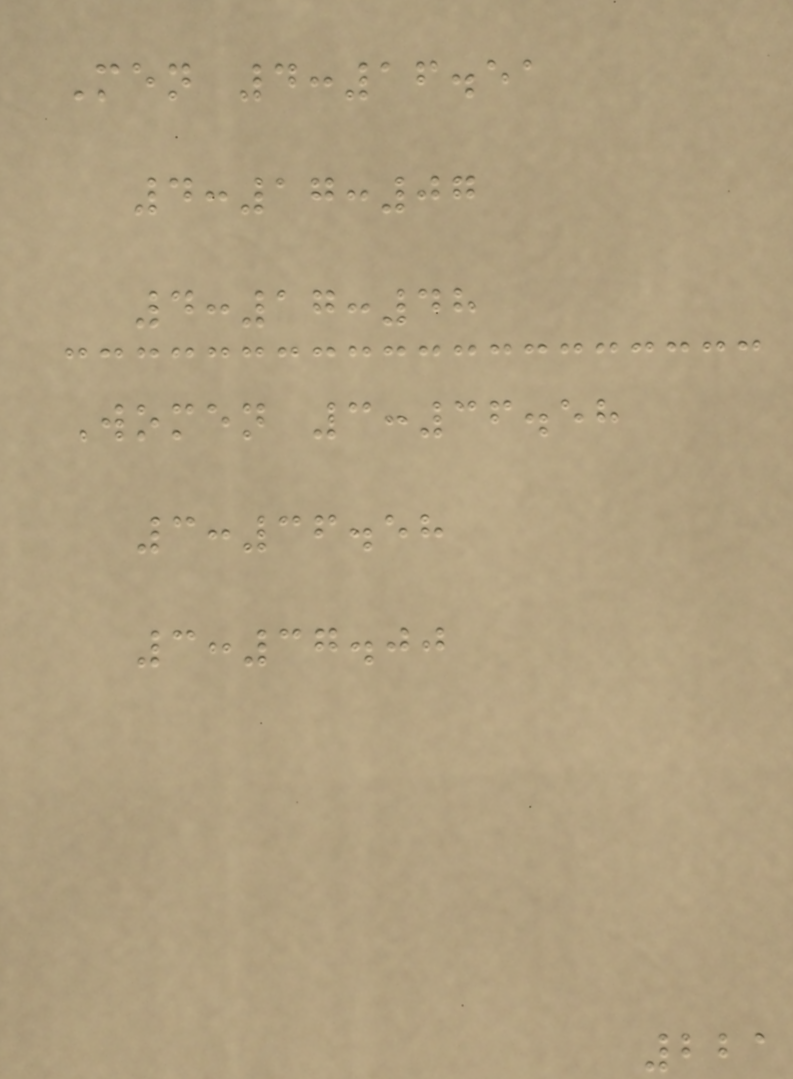Men 4:16.51
4:17:07
4:17:48
Women 3:36.58
3:36.58
3:37.00
221
